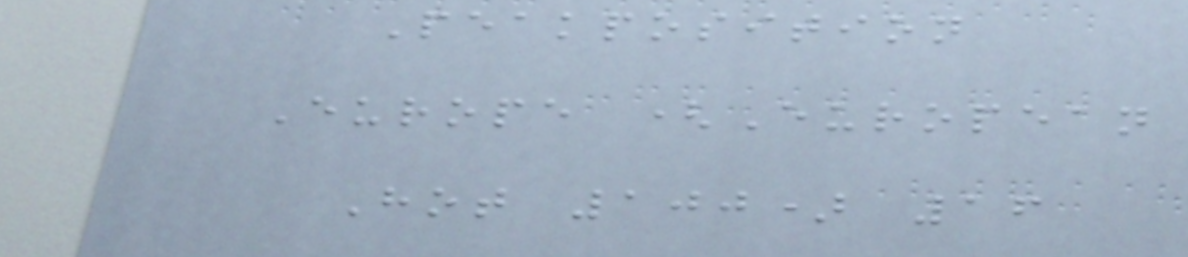Peakposition
Europe (European
Hot 100) 16
